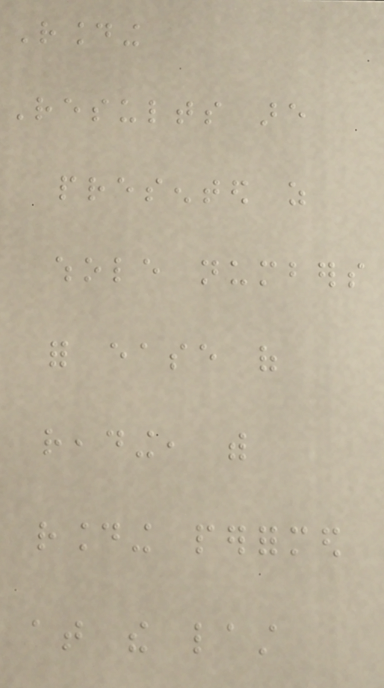Rounding
Results are
presented as
whole numbers
for ease of
reading, with
rounding performed
at the last
